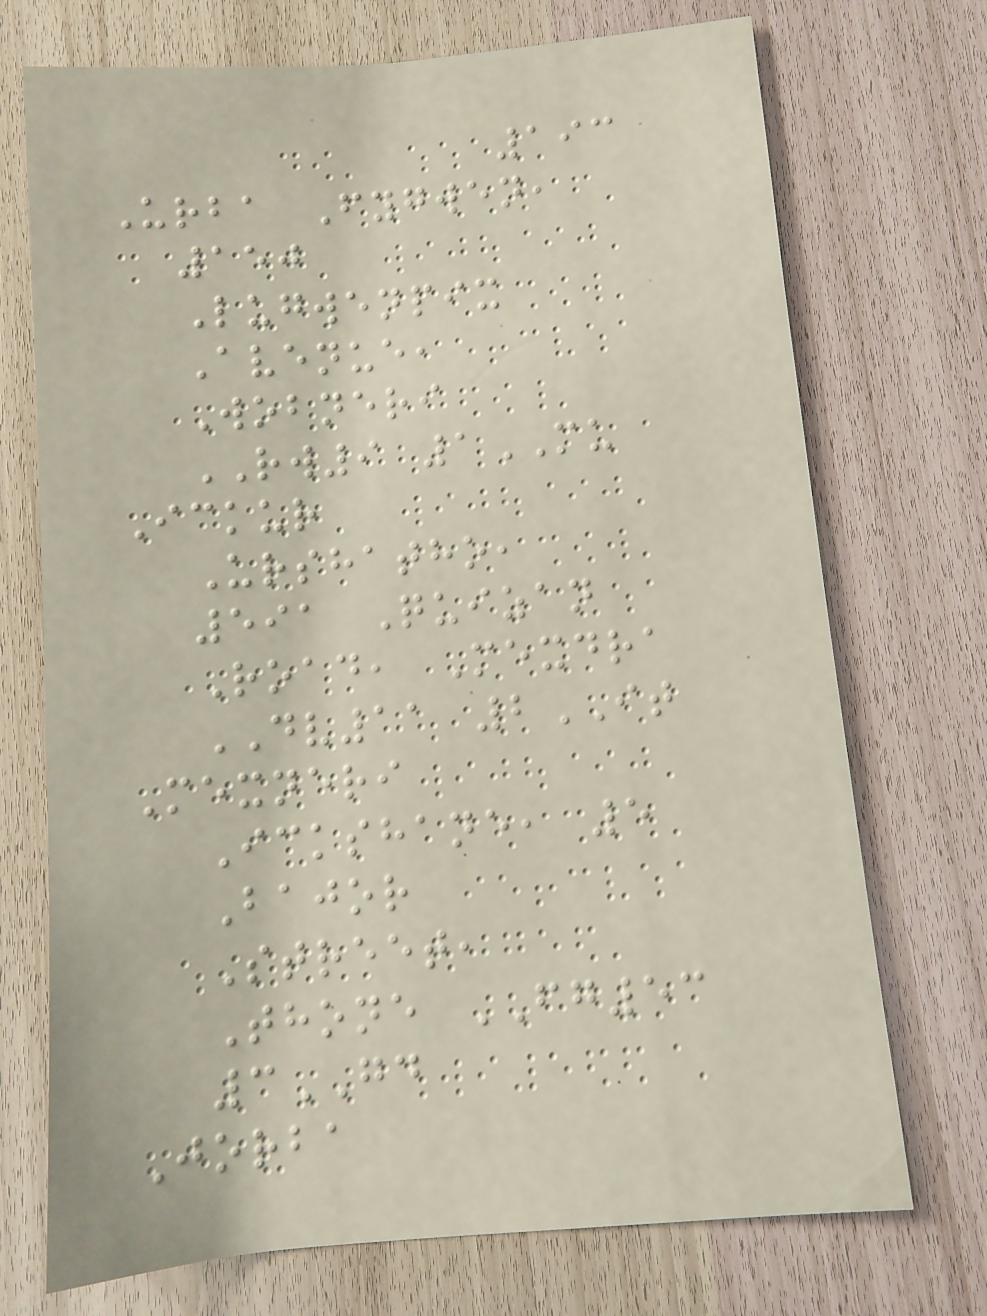193
Urba Fygwen,
150
Lugwenpix
Avenue,
Wobneri
RW9 1MU
Ickur
Urshatho,
591 Quizan
Road, Mexdra
DV11 2IT
Mexneri
Ickshane, 5
Bajor
Street,
Thone FG53
3GD
Jorba
